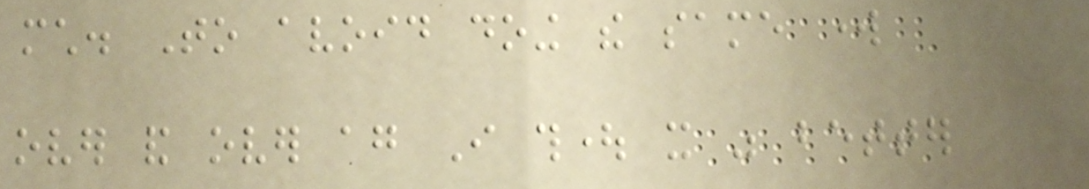much. To avoid doing the same work
over and over again I thought it was better
